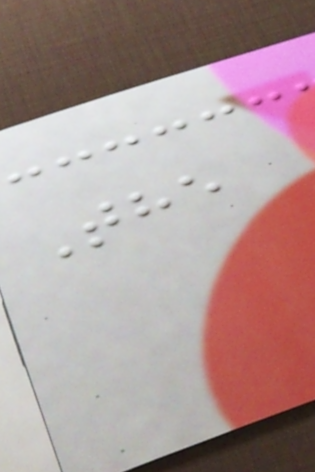The
